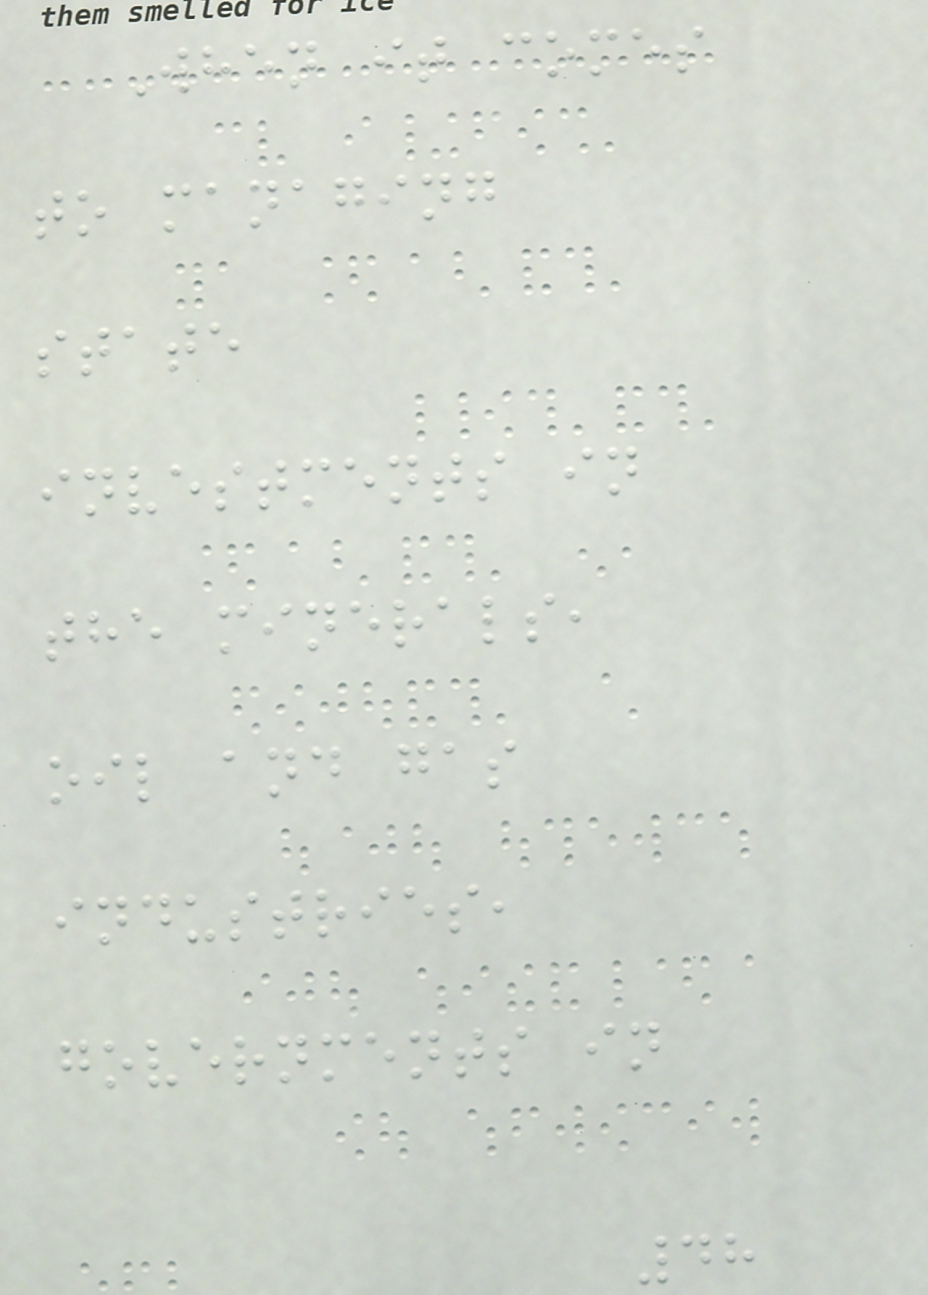When it comes
to managing
state
investments in
the minerals,
oil and gas
industries,
governments in
48
